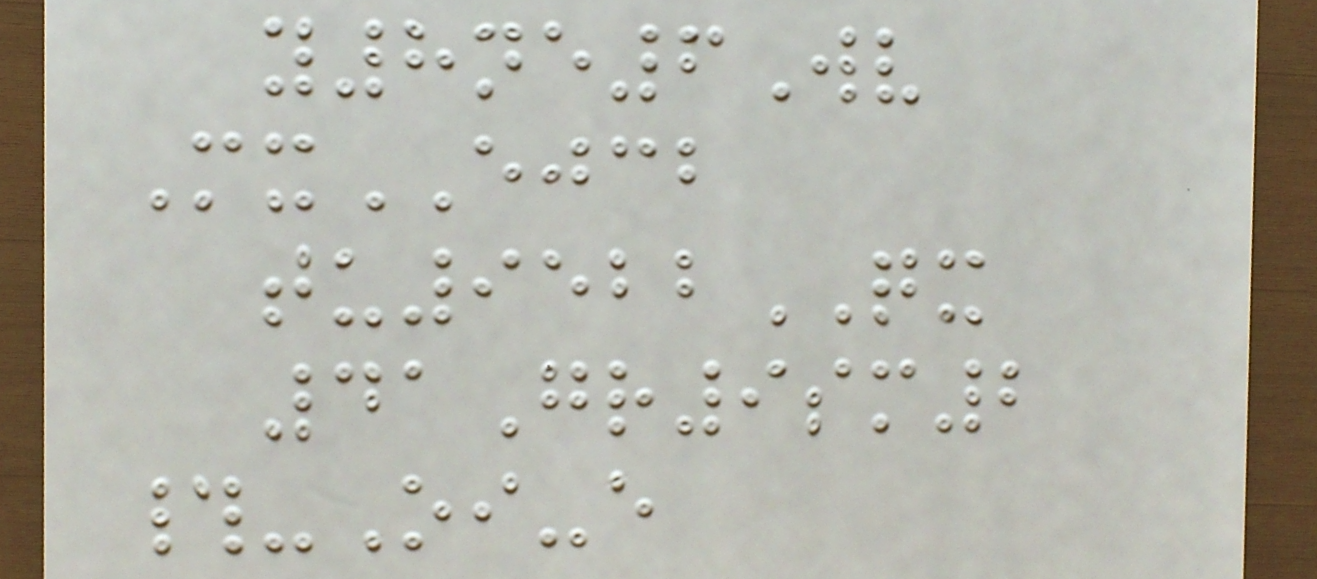y8ne6Wv
MxEJCB
tu9522QX
41Gr9sm2
#-Oi-e
